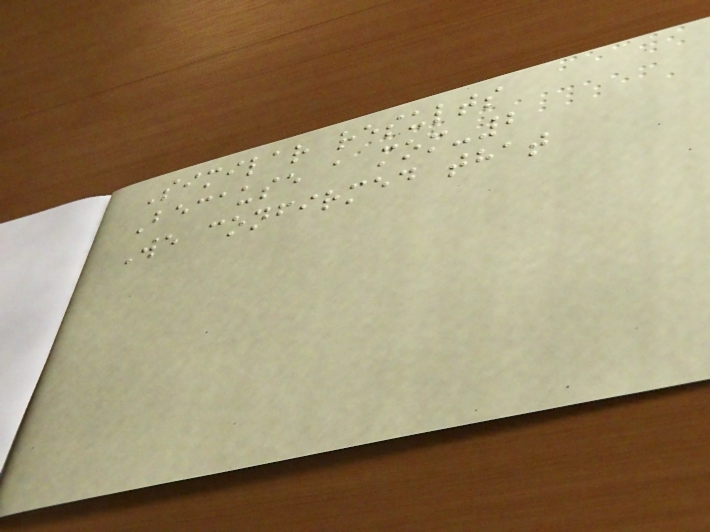Similar results
Because a mom-2
We confirmed that
